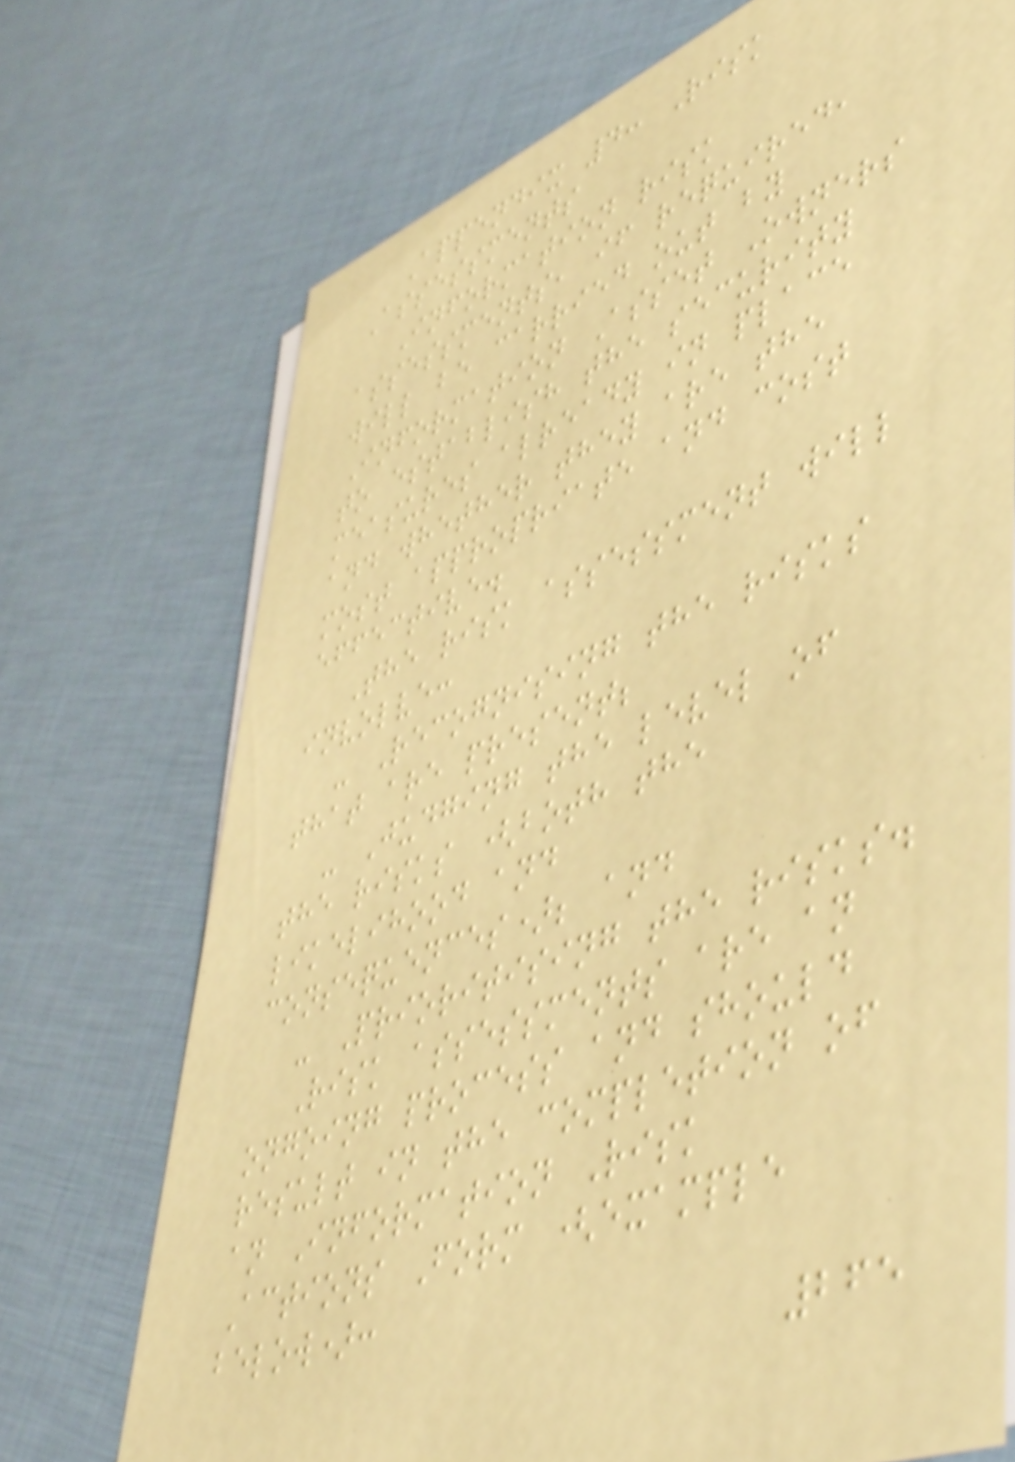Appendix 4: Risk
Assessments
Information risk
assessments, if required,
will be carried out by
Information Asset Owners
to establish the security
measures already in place
and whether they are the
most appropriate and cost
effective.
The risk assessment will
involve:
- Recognising the risks
that are present;
- Judging the level of
the risks (both the
likelihood and
consequences); and
- Prioritising the risks.
Risk assessments are an
ongoing process and should
result in the completion of
an Information Risk
Actions Form (example
below):
265
